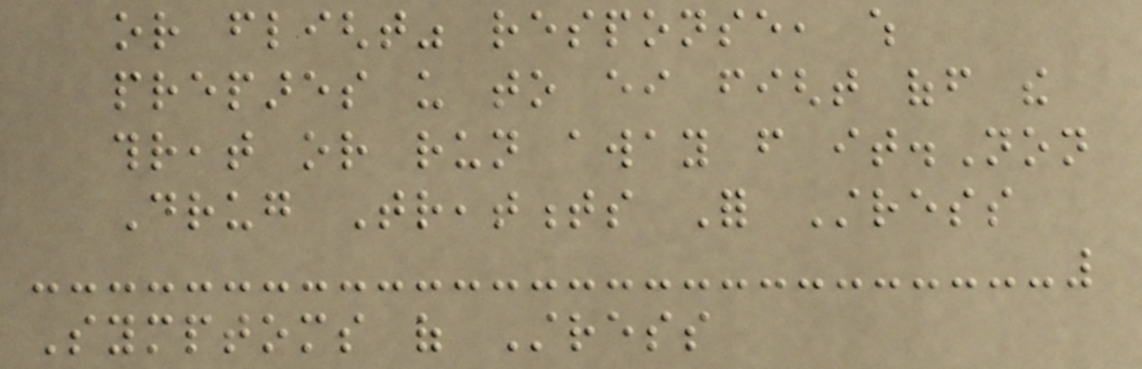or flight" response, which
prepares us to either fight off the
threat or run away from it.Non
Drug Treatments For Stress
Symptoms of Stress
